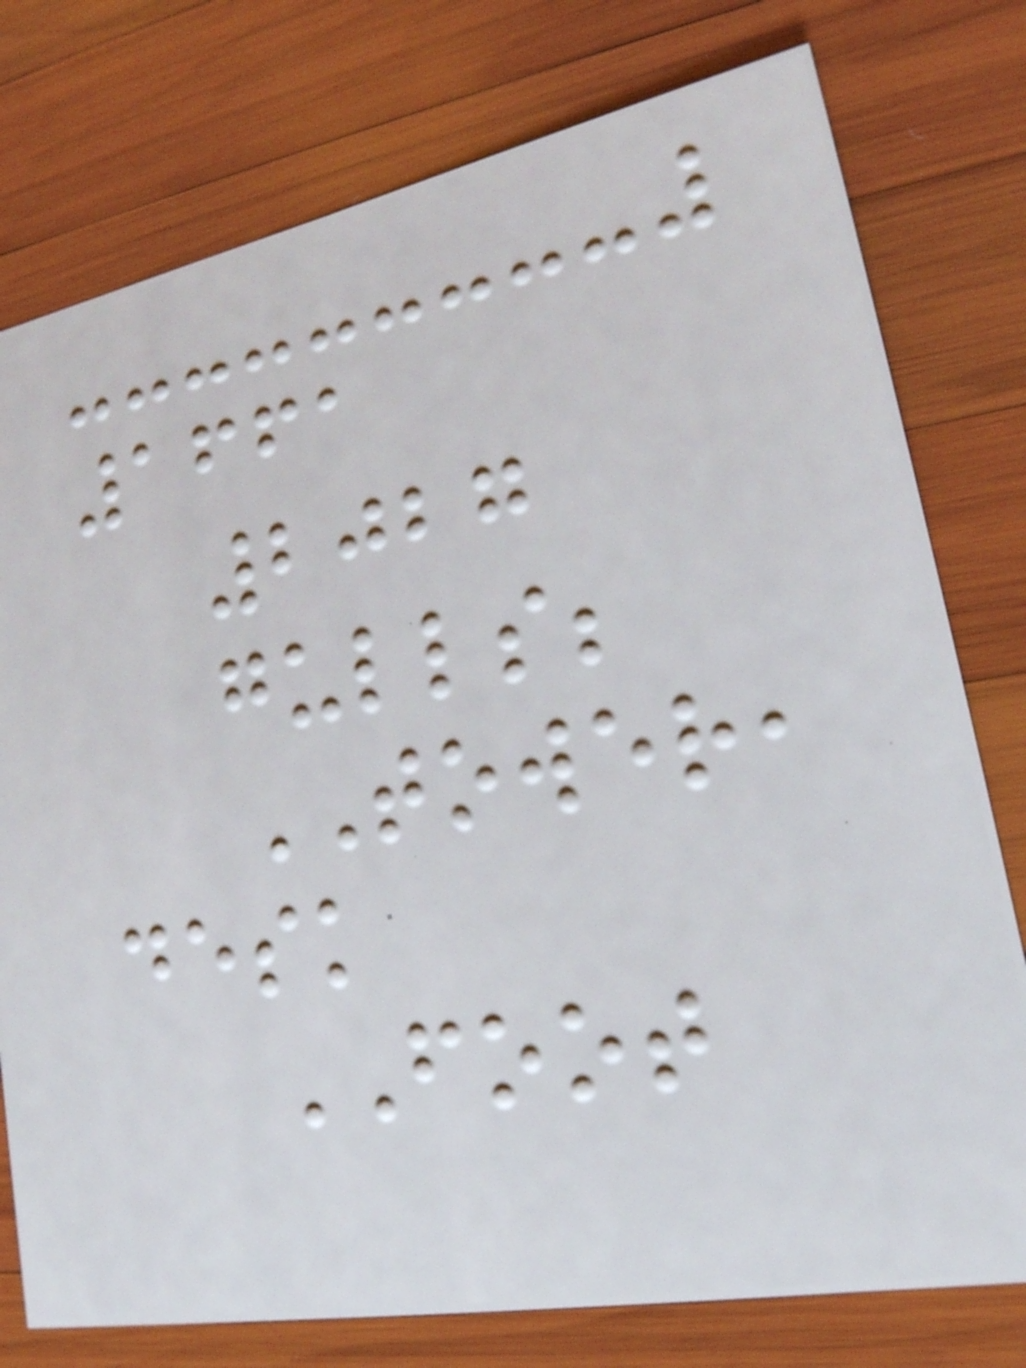1661
2027
gulls;
TOWER,
desk
FOOT
